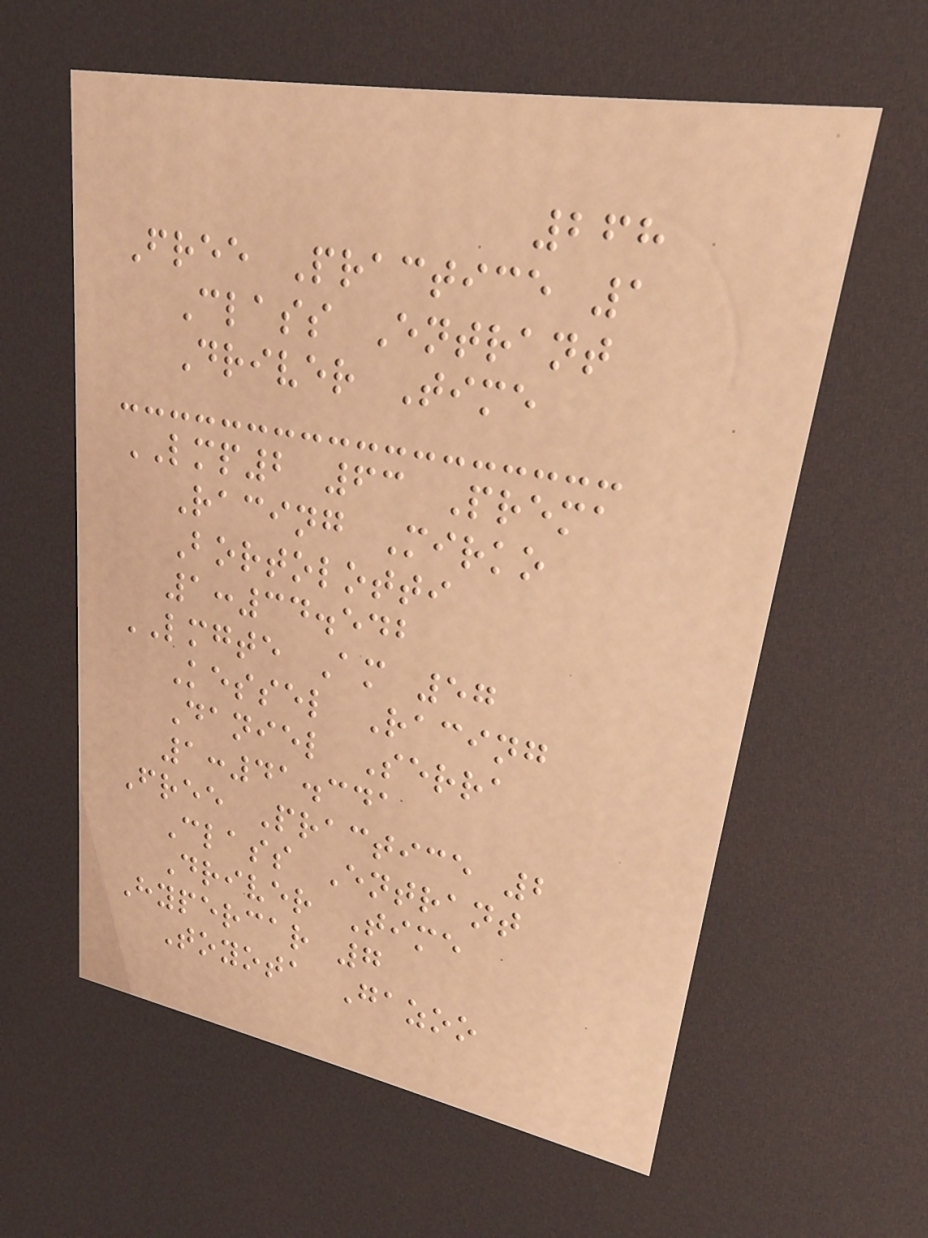268
Free Practice 1
Class Entrant
Driver Time
LMP2 63 Prema
Racing Mirko
Bortolotti
1:34.542
LMGTE Am 57
Kessel Racing
Daniel Serra
1:41.341
Free Practice 2
Class Entrant
Driver Time
Hypercar 7
Toyota Gazoo
